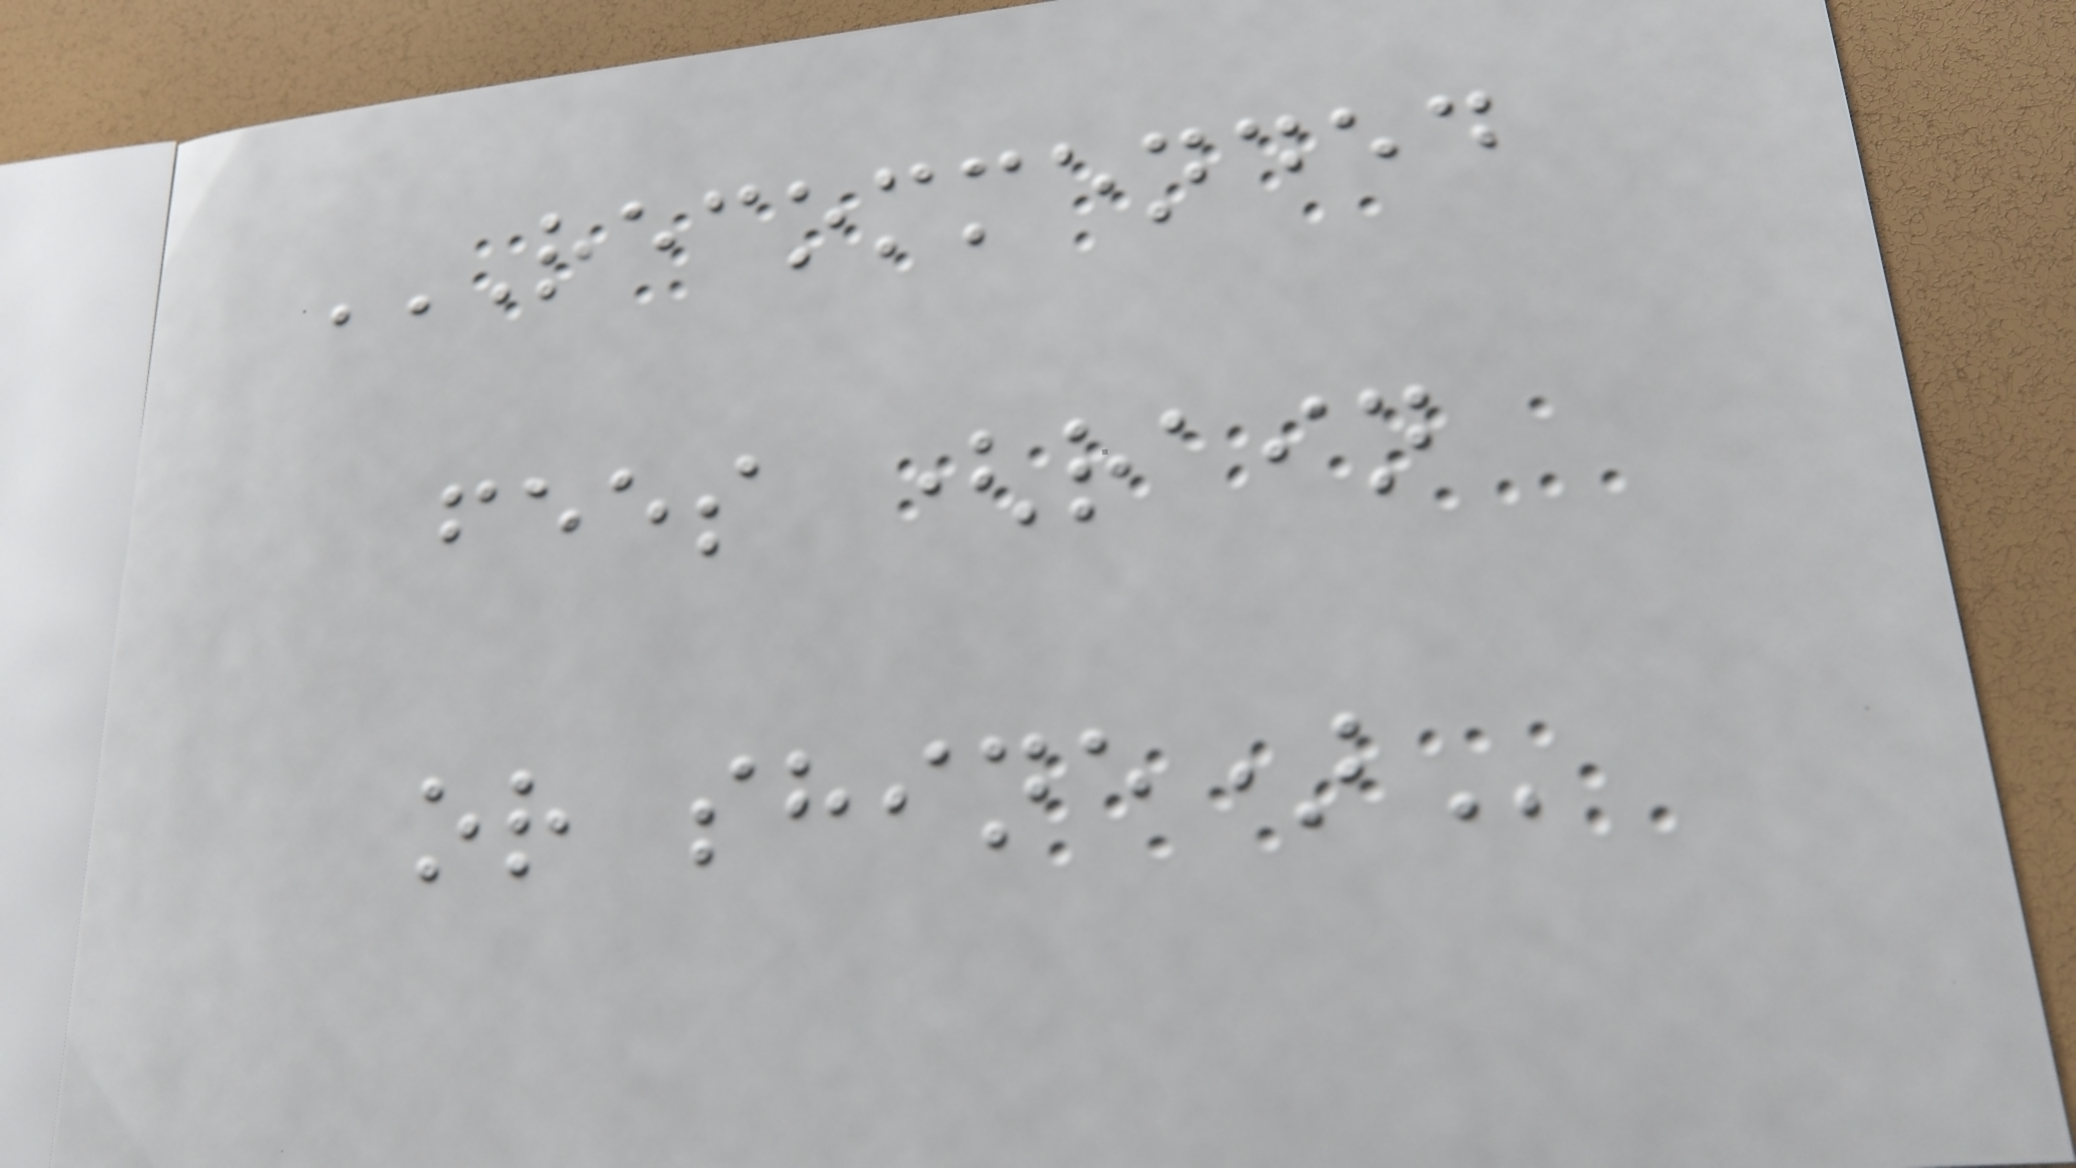RECOMMENDED
FEES (RAIN
OR SHINE)
